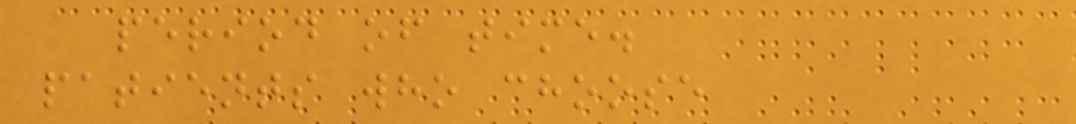period of time.
patients who choose
